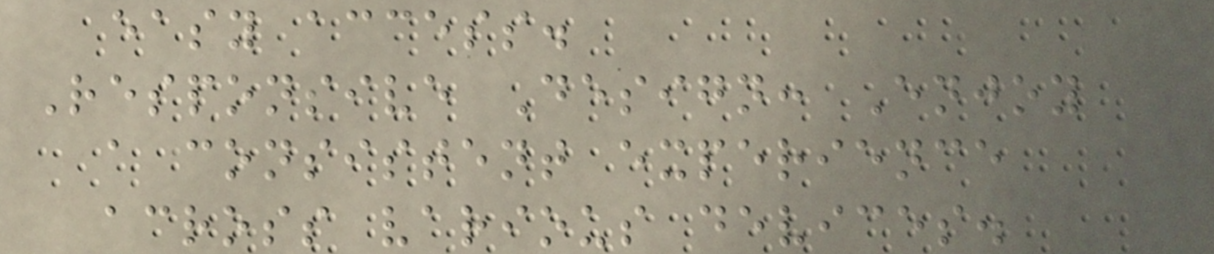easy access.
Responsive Design: Enjoy
a consistent experience
across various devices.
